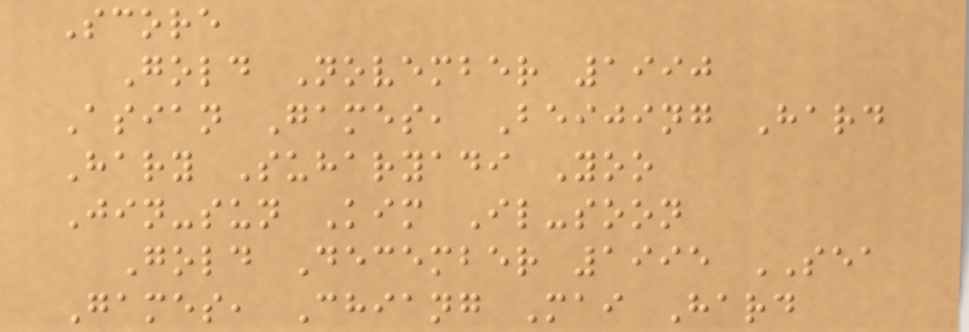Score
Gold November 1990
Asian Games, Beijing Hard
Hary Suharyadi Yoo
Jin-sun Kim Il-soon
Gold December 1995 SEA
Games, Chiang Mai Hard
